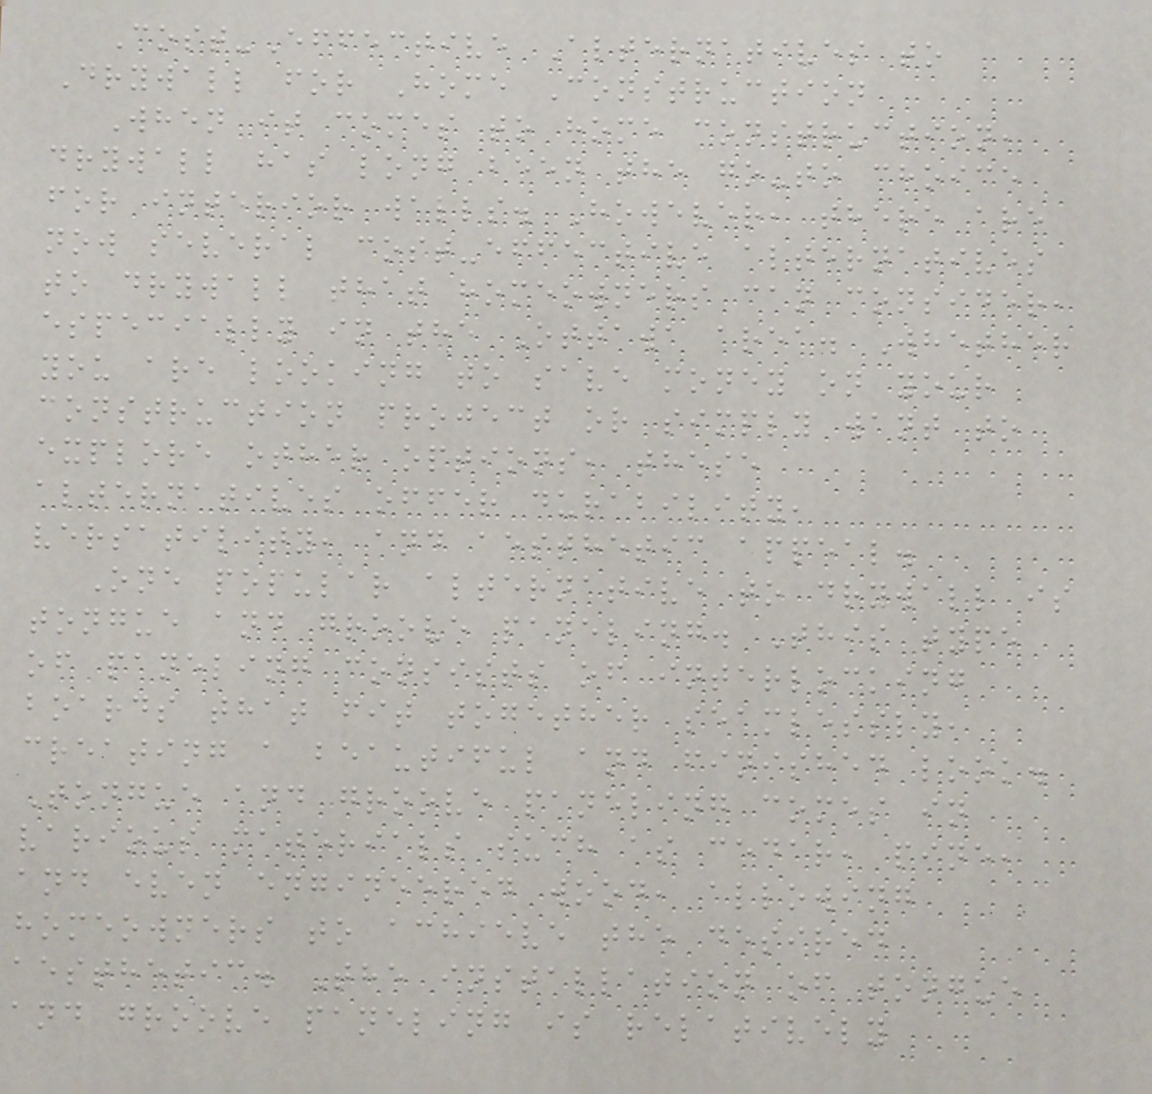Cost-Effective Alternatives to
Drywall for Home Construction
When it comes to home construction,
drywall has long been the go-to choice
for interior walls. However, there are
now several cost-effective alternatives
to drywall that homeowners can consider,
especially in the Ottawa area. Whether
you are looking to save money on your
construction project or simply want to
explore other options, these
alternatives offer durability,
versatility, and aesthetic appeal.
One popular alternative to drywall is
tongue and groove paneling. This type
of paneling consists of interlocking
boards that fit together seamlessly,
creating a beautiful and finished look.
Tongue and groove paneling comes in
various materials such as cedar, pine,
and even engineered wood, allowing
homeowners to achieve the desired
aesthetic. The installation of tongue
and groove paneling is relatively
